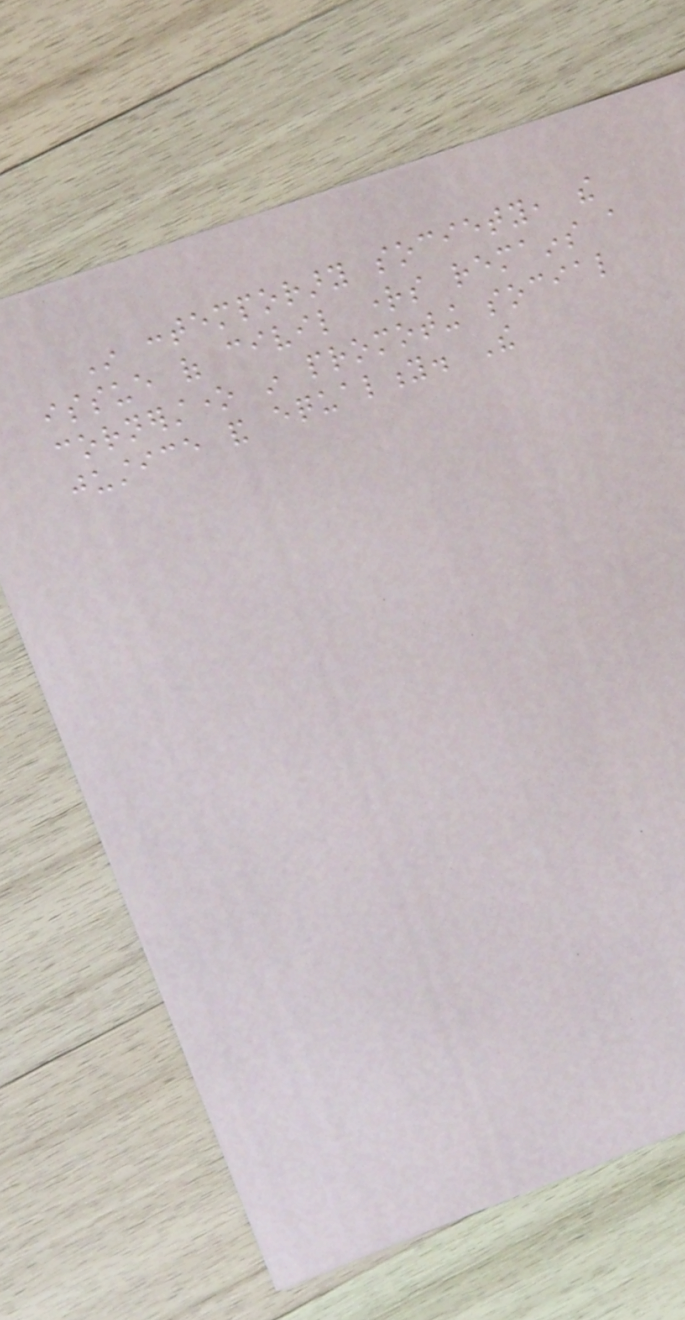In contemporary society, the
issue of civil rights remains a
cornerstone in promoting social
justice and equality. The
